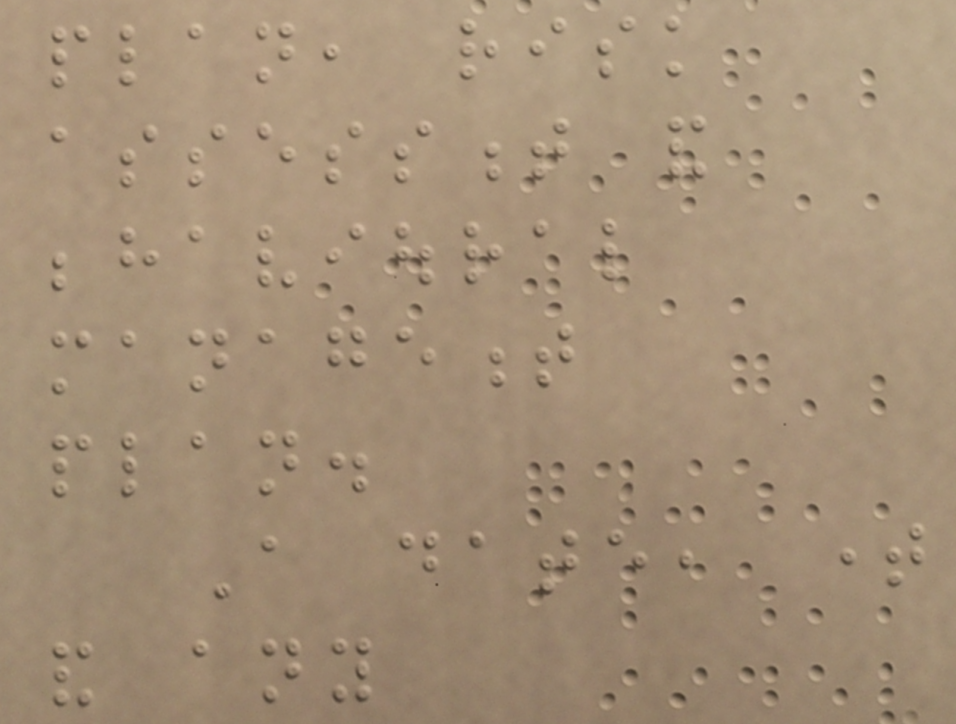plan, risk
assessment and
behavioural
management
plan.
A date, time
and any
